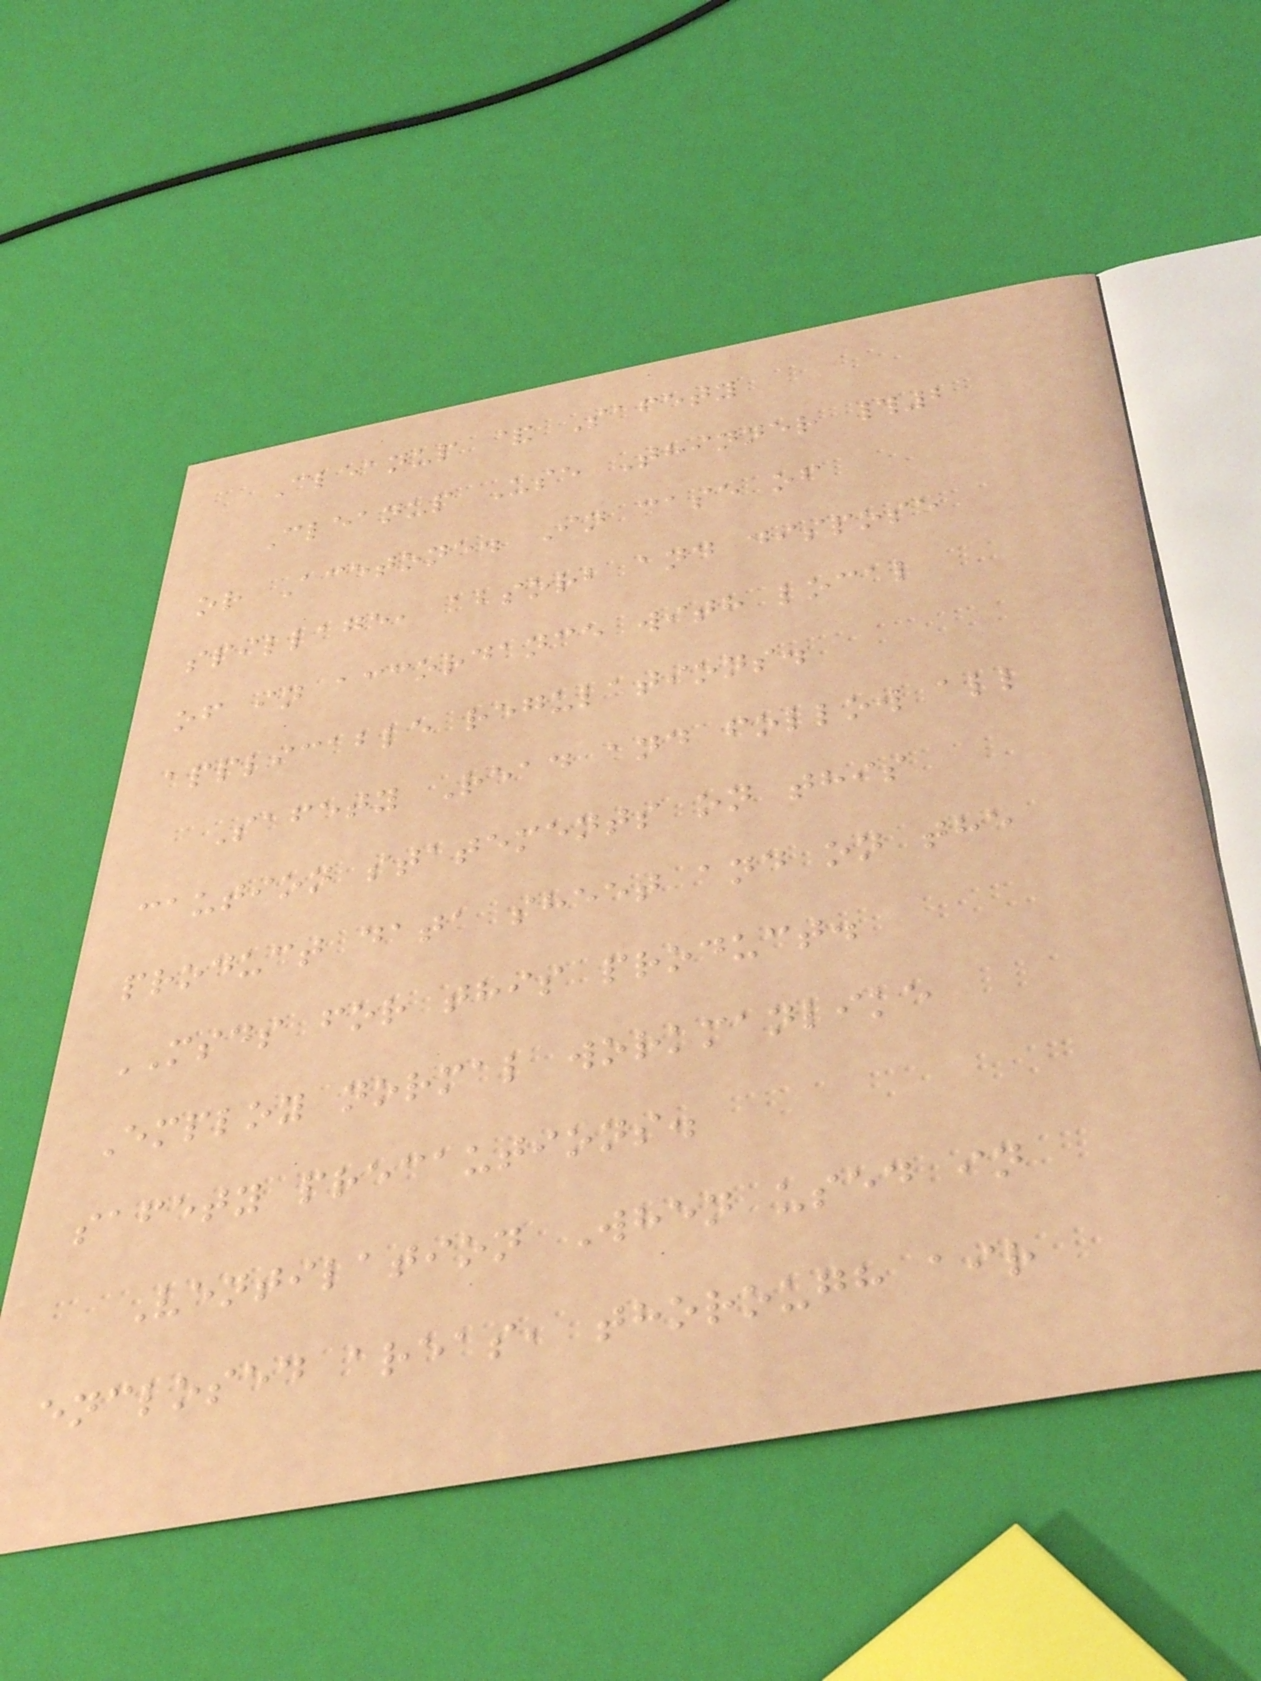Cleanup & Safety
Cleanup Use Thinner #2
or Acetone. In case of
spillage, absorb and dispose
of in accordance with local
applicable regulations.
Safety Read and follow all
caution statements on this
product data sheet and on the
MSDS for this product.
Employ normal workmanlike
safety precautions.
Ventilation When used in
enclosed areas, thorough air
